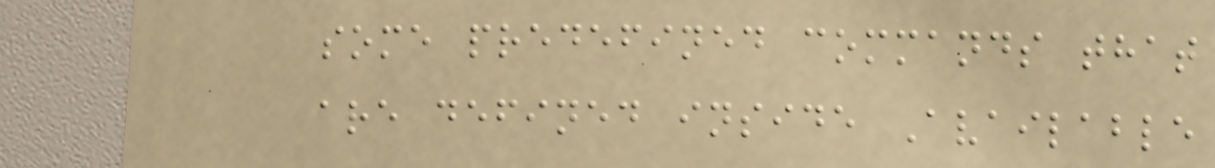some predefined commands that
are defined inside Available
